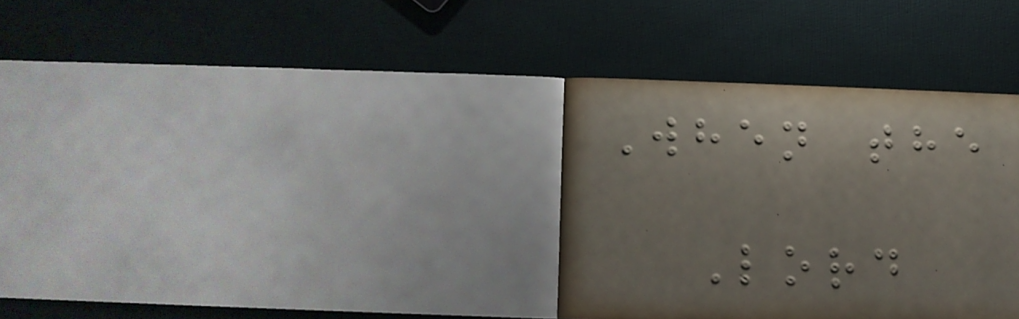When the
Lord
